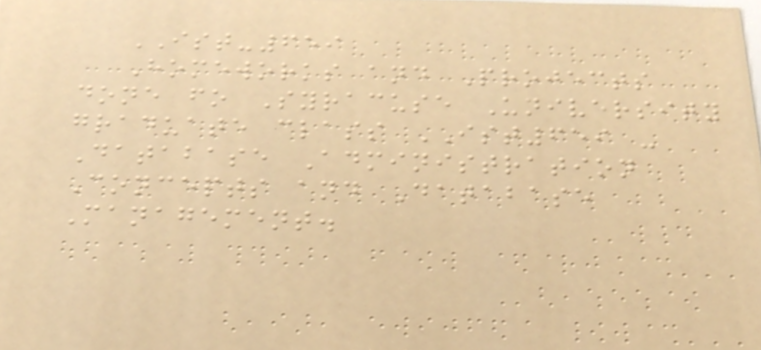IST-659
Homeworks and Projects
done fo Syracuse University
graduate class IST659 -
Database Administration
Concepts and Database
Management.
